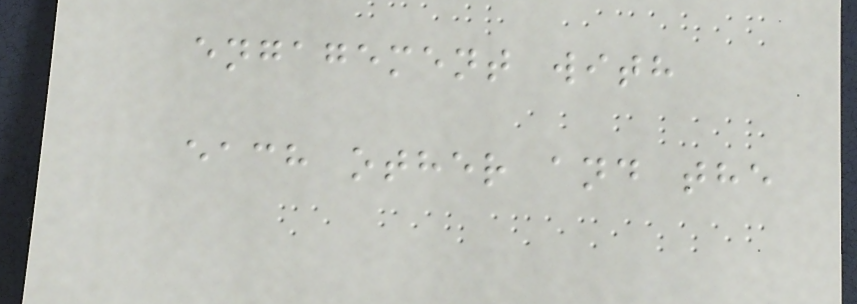engagement with
each other and the
